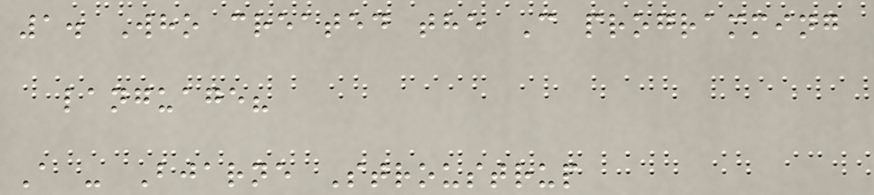1. Who created the C programming
language?
A - Bjarne Stroustrup
